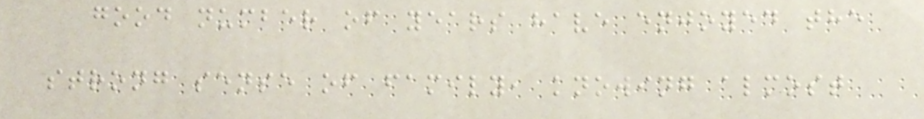good number of years have enjoyed the
strong sense of family, knowing almost
